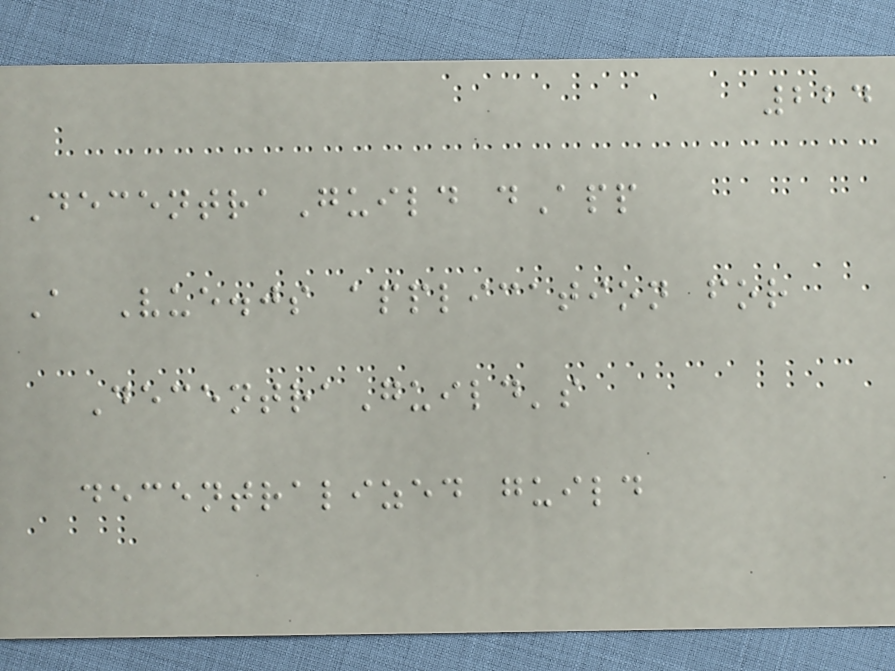224
DecentraGuild dApp
A Vue.js application for
DecentraGuild's
decentralized guild
